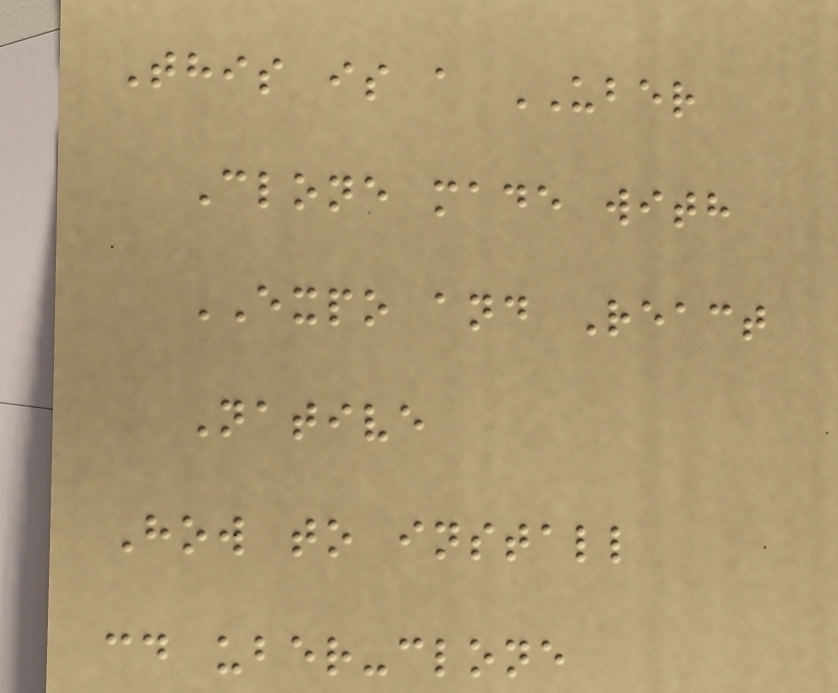This is a UBER
Clone made with
EXPO and React
Native
How to install
cd uber-clone
